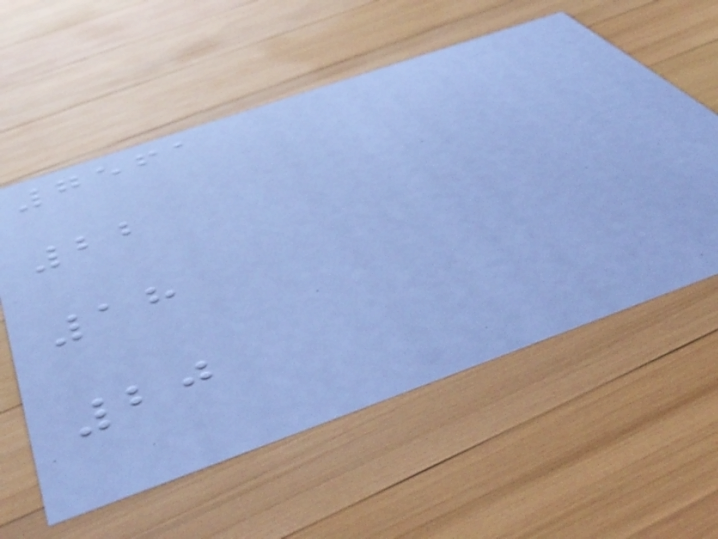7561
22
18
20
